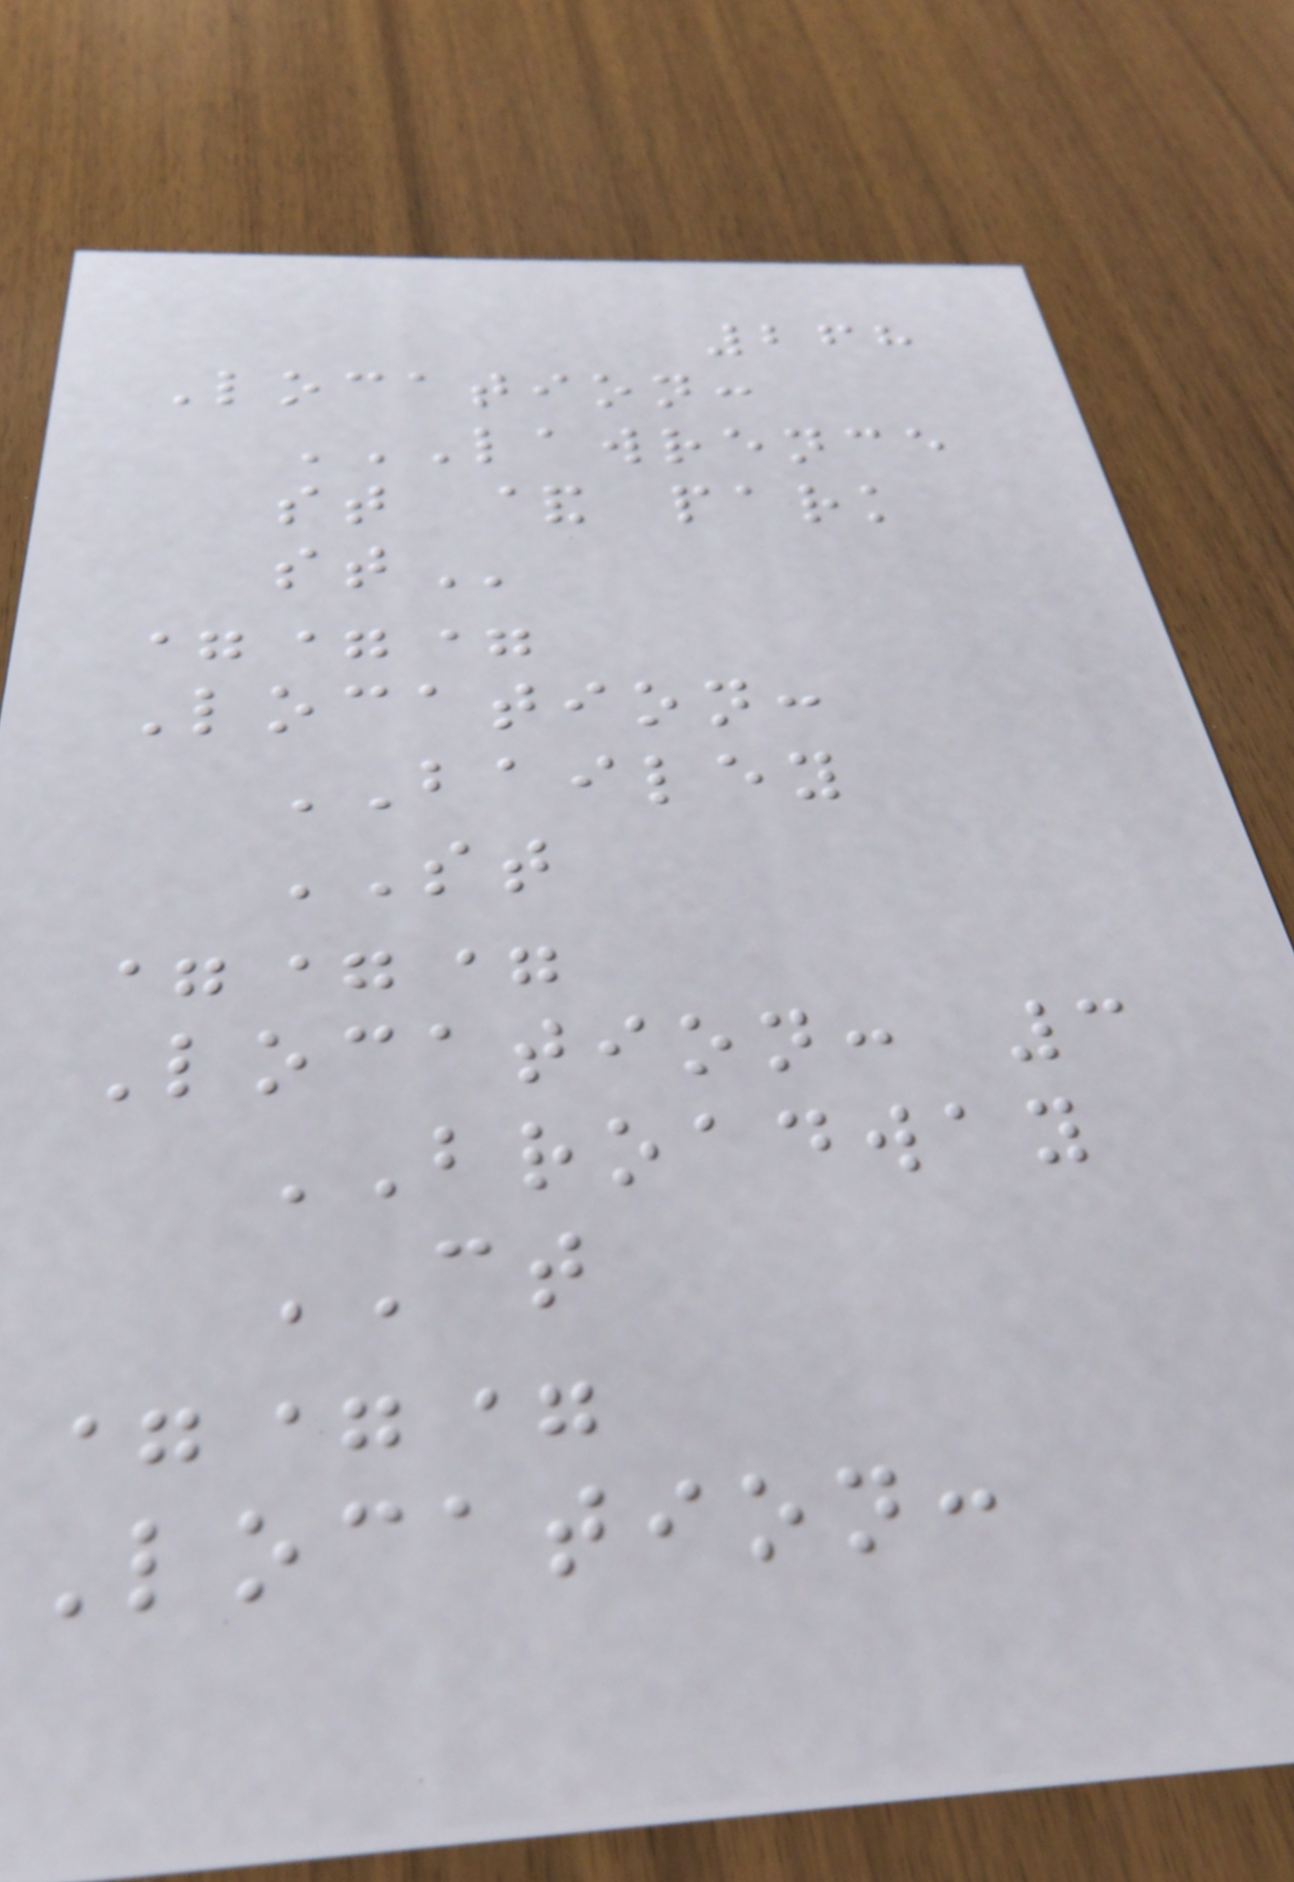268
Location:
LAWRENCE
ST & PARK
ST
===
Location:
BAILEY
ST
===
Location: 3
BROADWAY
CT
===
Location:
